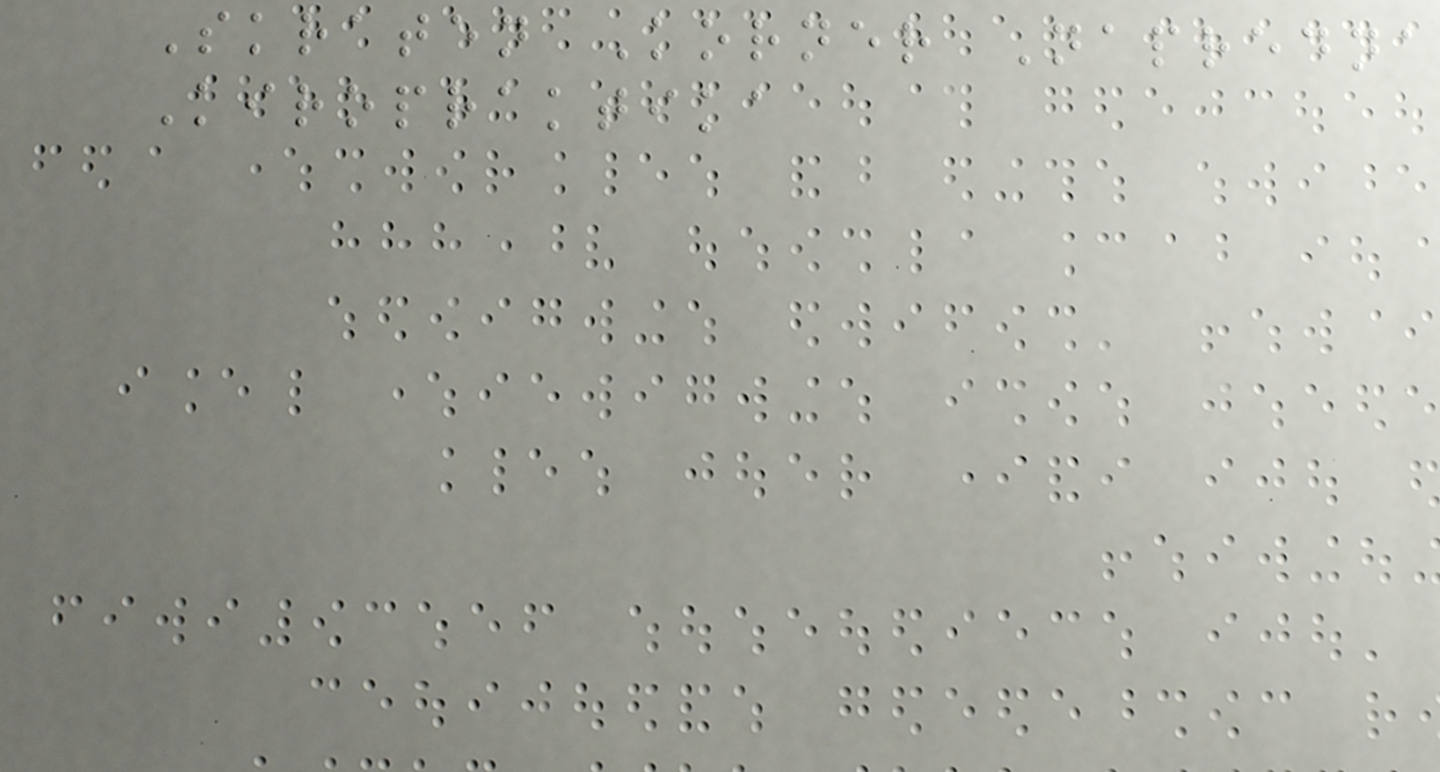Skraten Korner Napredna
Kiropraktika
